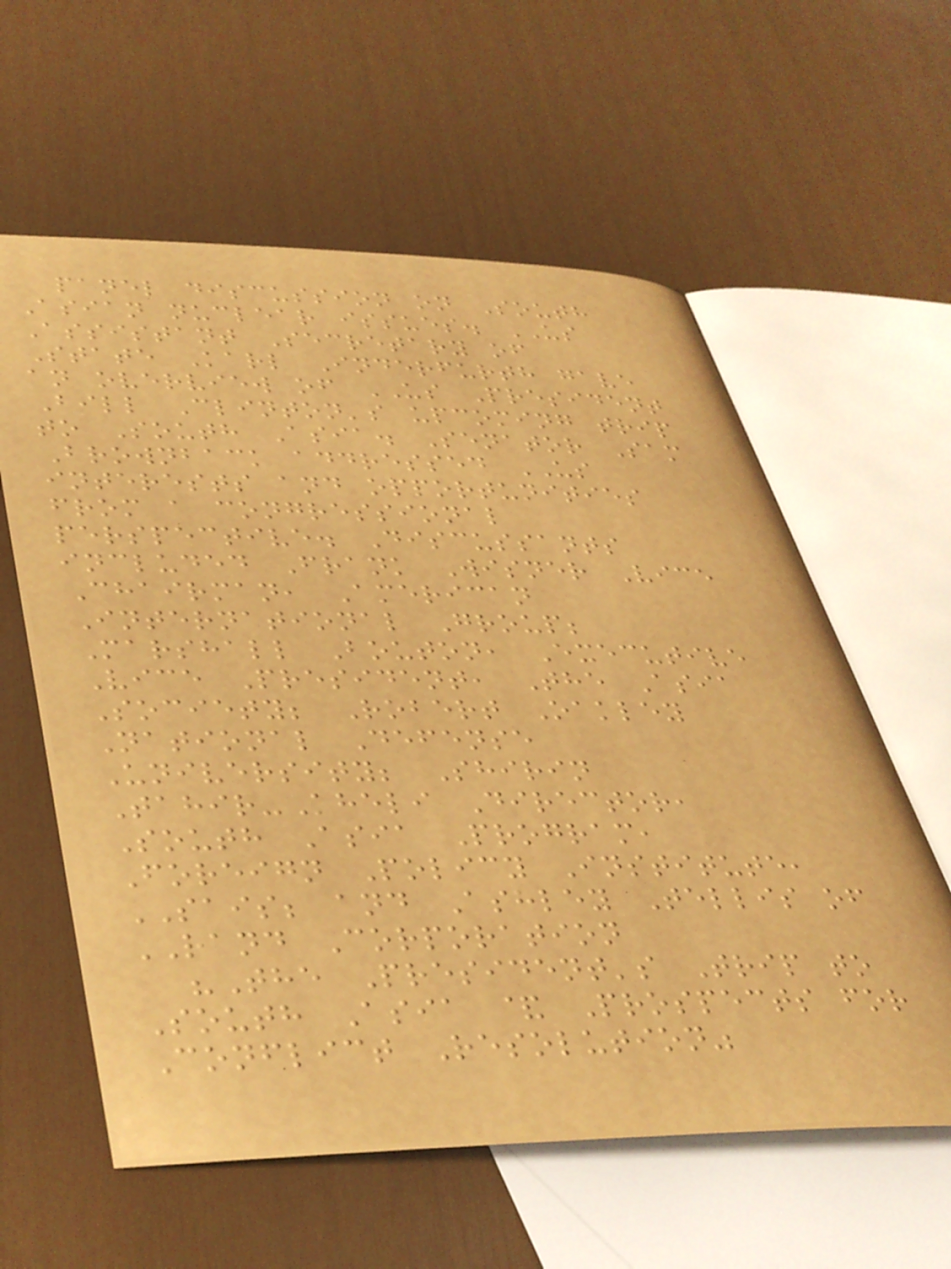panel discussion on South
Asian nuclear issues. US
Assistant Secretary of
State Karl Inderfurth gave
an overview of US President
Bill Clinton's upcoming trip
to South Asia. Senator Sam
Brownback addressed US
interests and opportunities
from a congressional
perspective. Discussants
included Frank Wisner Vice
Chairman, American
International Group;
Marshall Bouton, Executive
Vice President, The Asia
Society; Robert Oakley
National Defense
University; Shirin
Tahir-Kheli Director,
South Asia Program,
Foreign Policy Institute,
SAIS; and Ashley Tellis of
RAND Corporation
"The President's Trip to
South Asia & Prospects for
Conflict Resolution"
